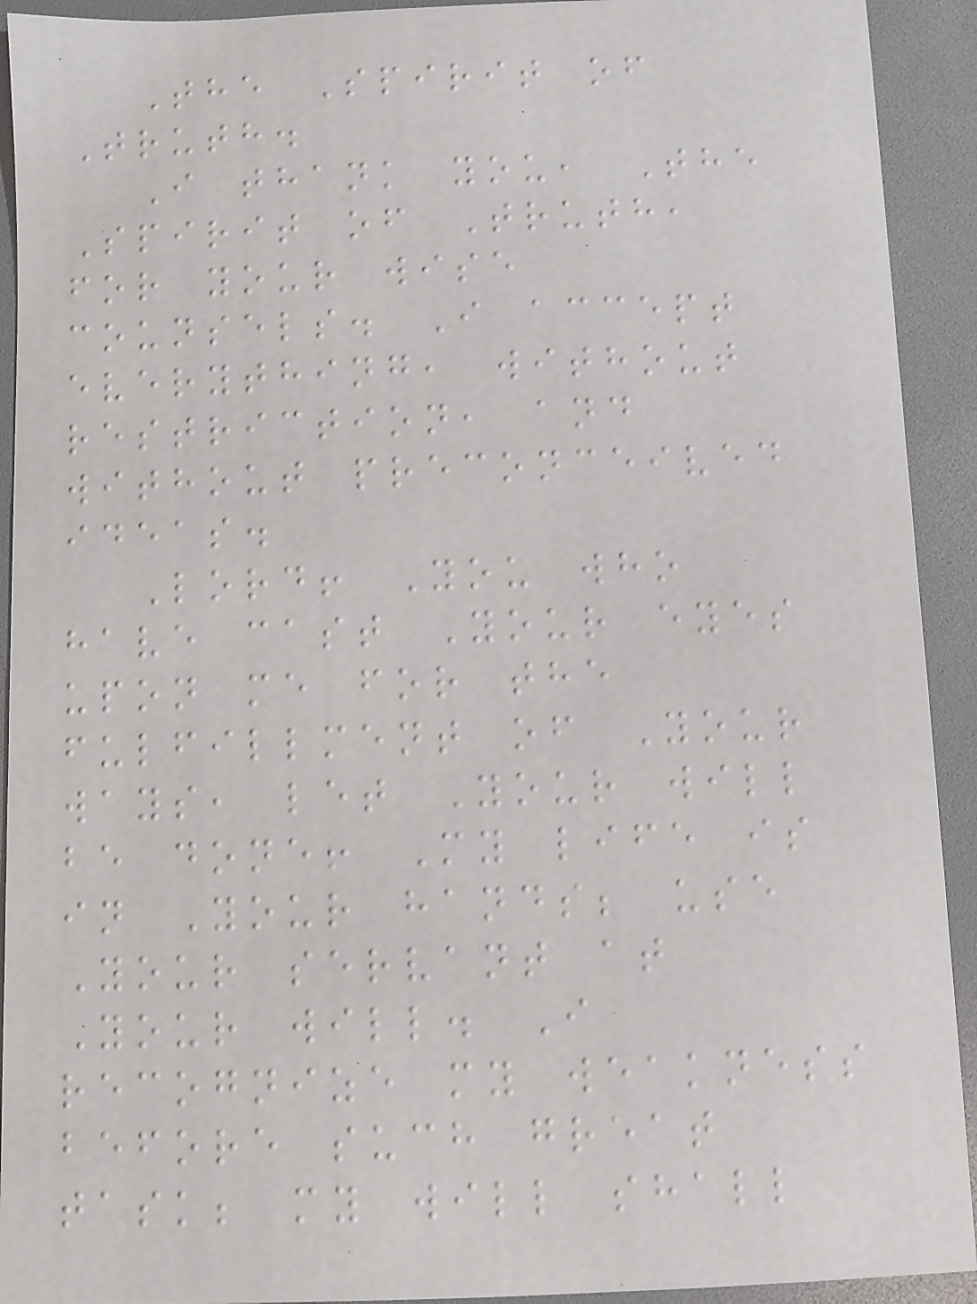The Spirit of
Truth.
I thank you, The
Spirit of Truth,
for your wise
counsels. I accept
everything, without
restriction, and
without preconceived
ideas.
Lord! You who
have cast Your eyes
upon me for the
fulfillment of Your
ways, let Your will
be done! My life is
in Your hands; use
Your servant at
Your will. I
recognize my weakness
before such great
task; my will shall
